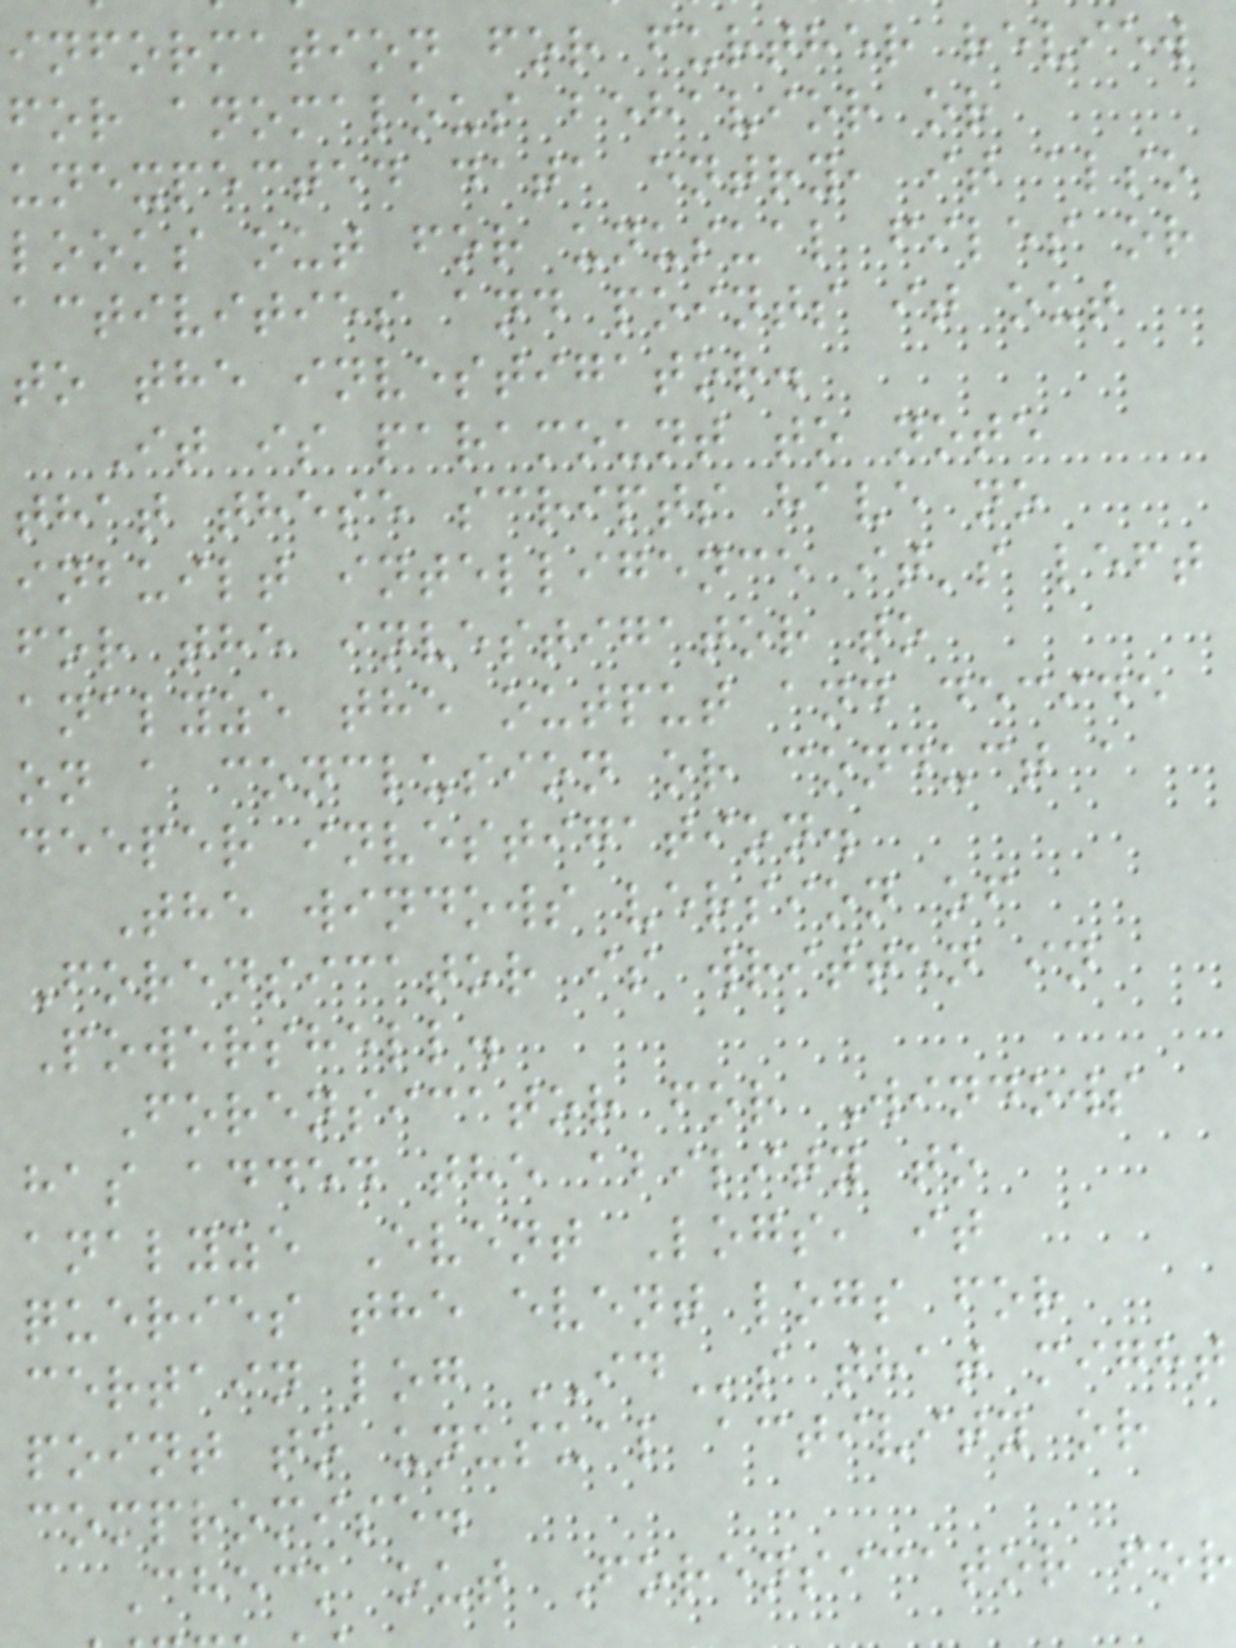information for further review
for anomalous behavior or
unexpected data entry, it also
looks out for unusual files or
activities and points it out
to the investigator.
It is paramount to note
that these scripts have no
inbuilt intelligence it's left
for the investigator to
analyze the output and decide
on a conclusion or conduct a
deeper investigation.
The windows version of
Forensicator is written in
Powershell.
Forensicator for Windows
has added the ability to
analyze Event Logs, it
queries the event logs for
certain log IDs that might
point to unusual activity or
compromise.
Check out Forensicator for
